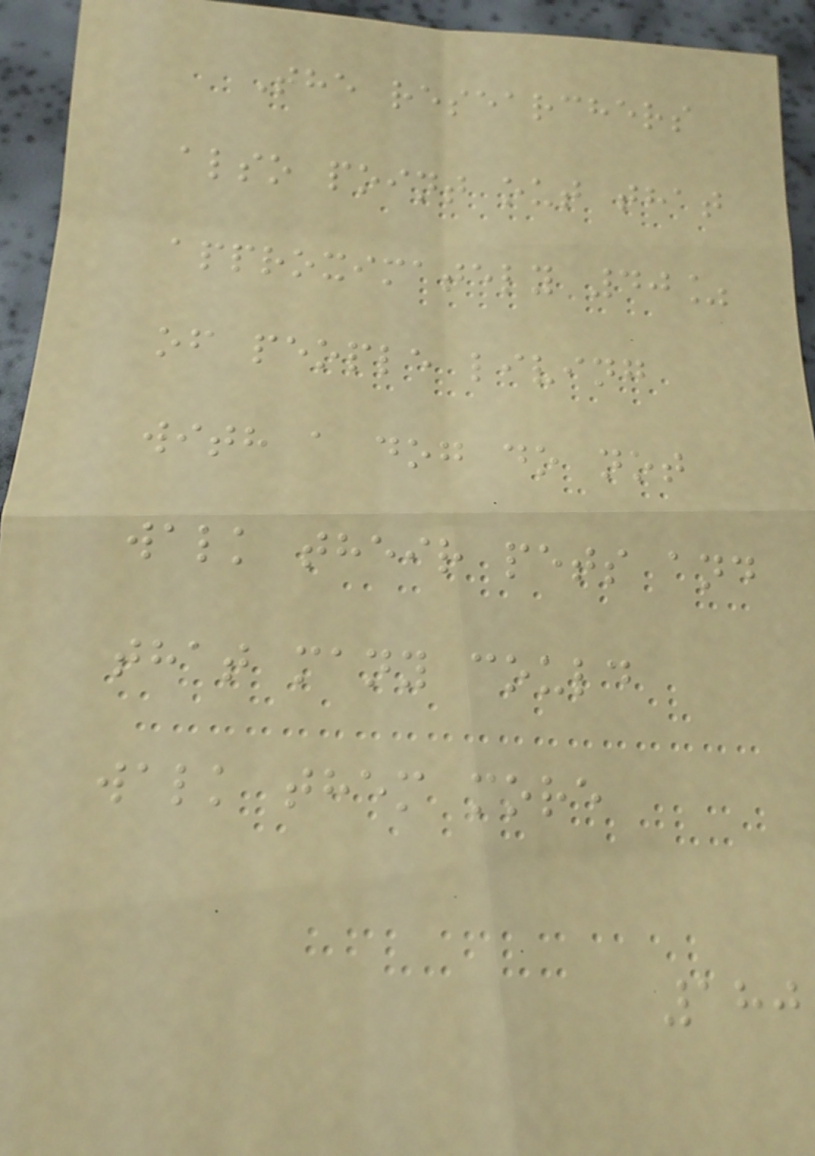The researchers
also point out that
approximately 40%
of people living
with a dog do not
walk their pets and
that many could
walk them more
180
